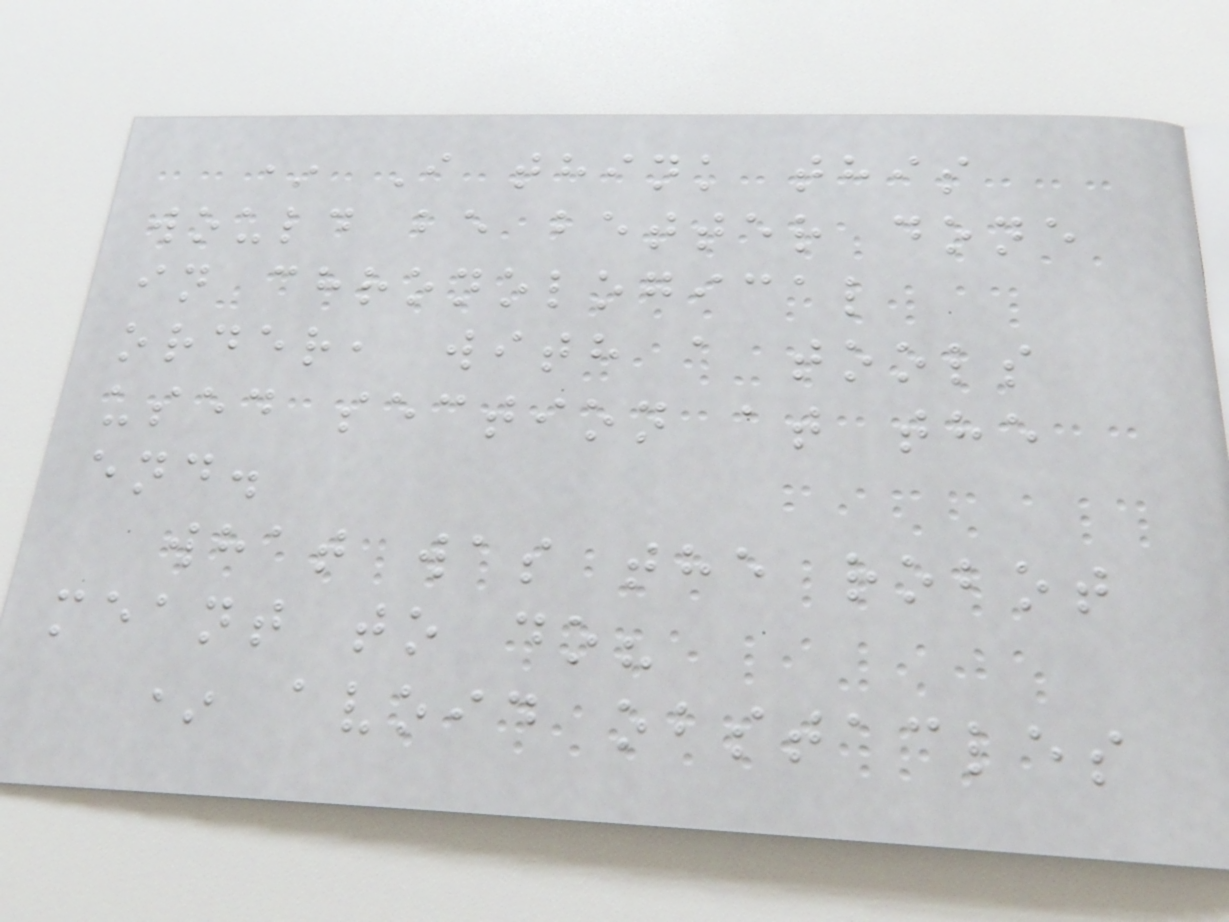* I think this
would be better done
in chronological
order, with a tools
used section at the
end.
what was the robot
meant to do?
* avoid obstacles
